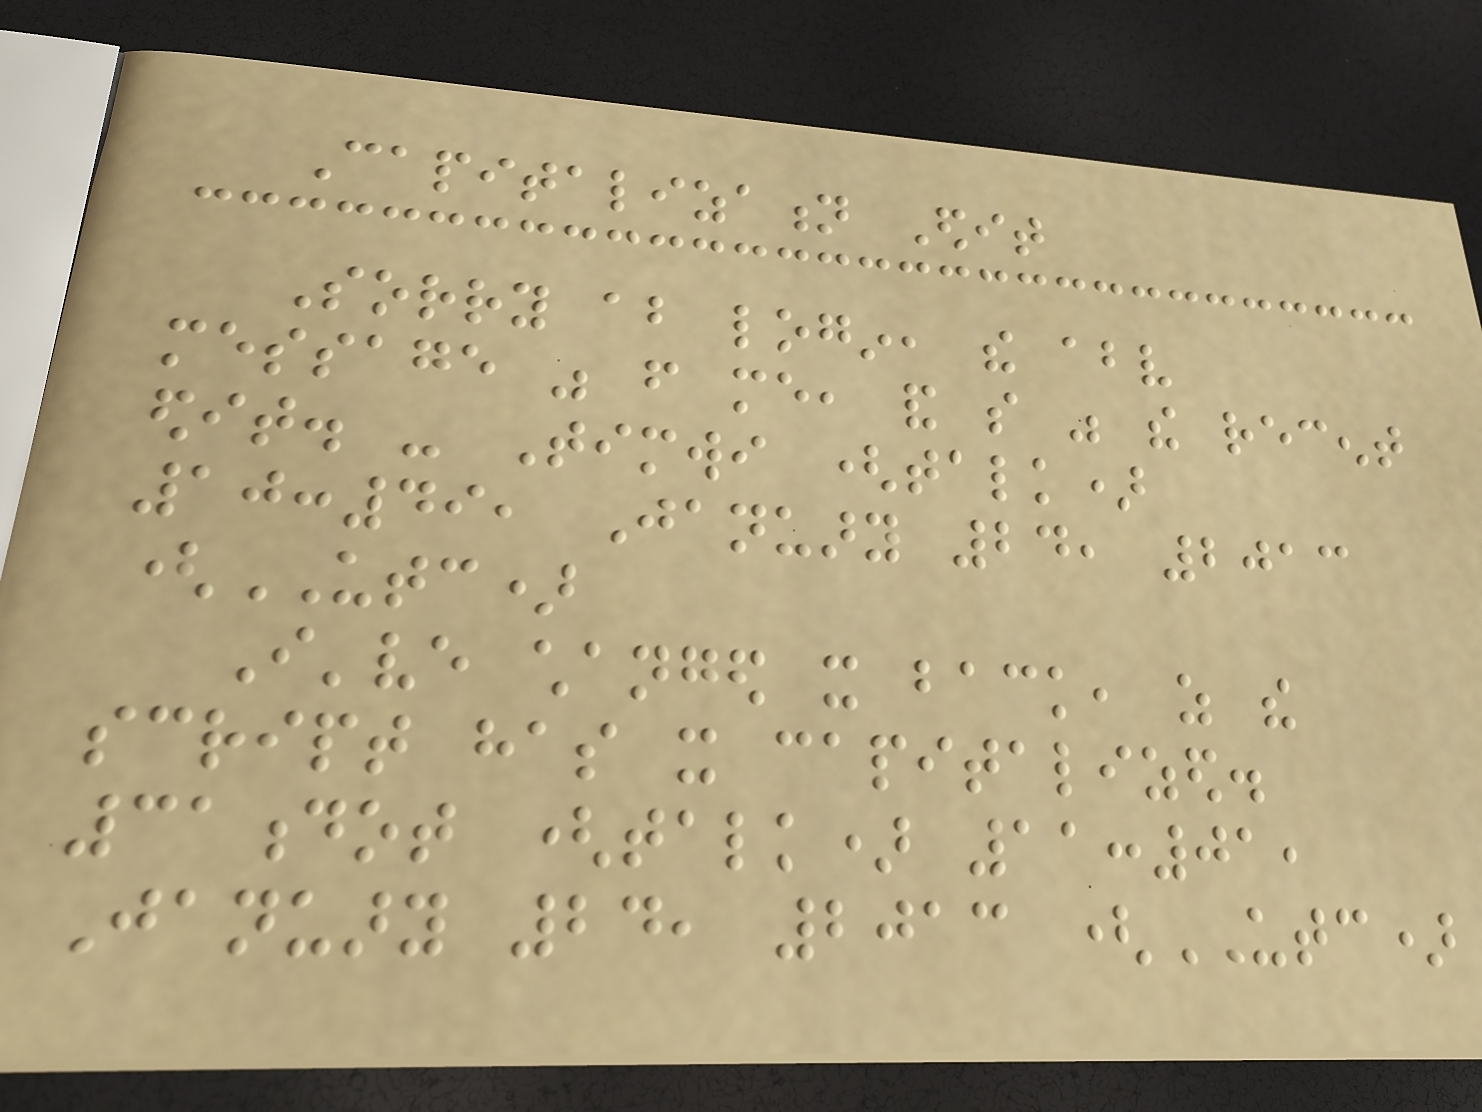Capitalization Edit
Sorry about login, the above
message was from me, and so was the recent
edit. - Timwi (talk)
10:49, January 24, 2013
(UTC)
I've changed it back, as the
script has it capitalized.
31dot (talk) 11:01,
January 24, 2013 (UTC)
